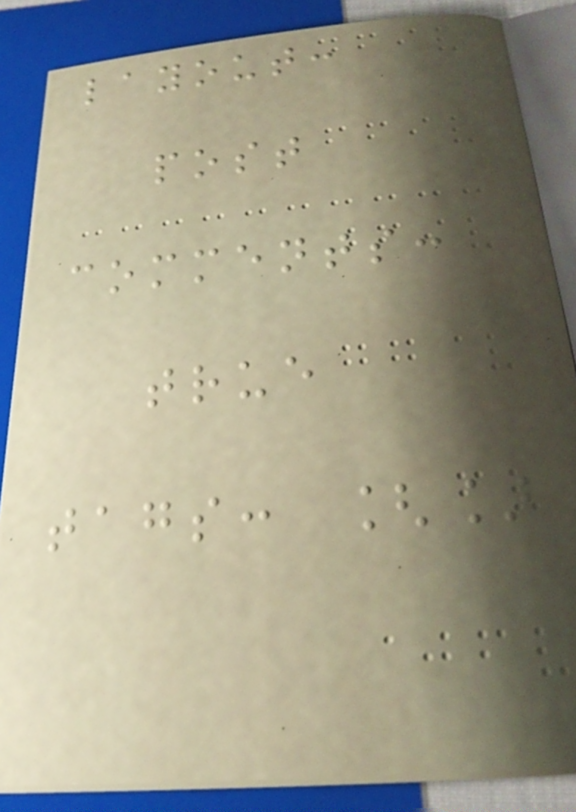layout:
post
comments:
true
tags: []
